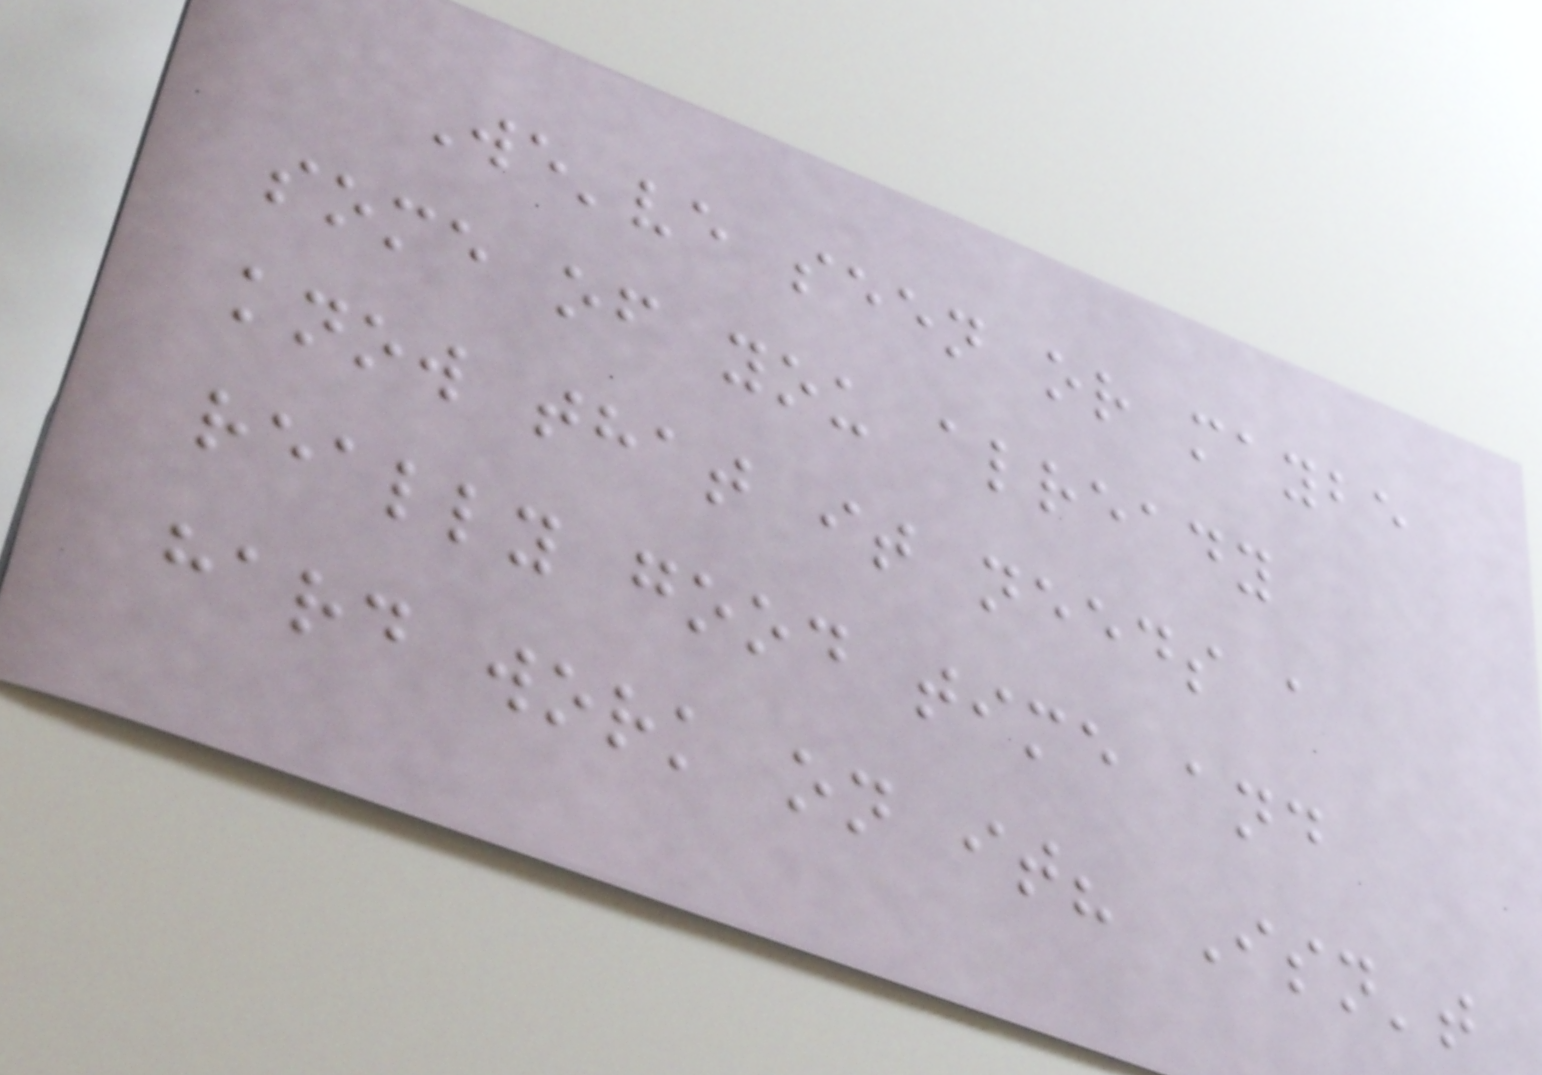We've seen or maybe
some of you already
know that it needs a
really good time and
hard work on it? Isn't
